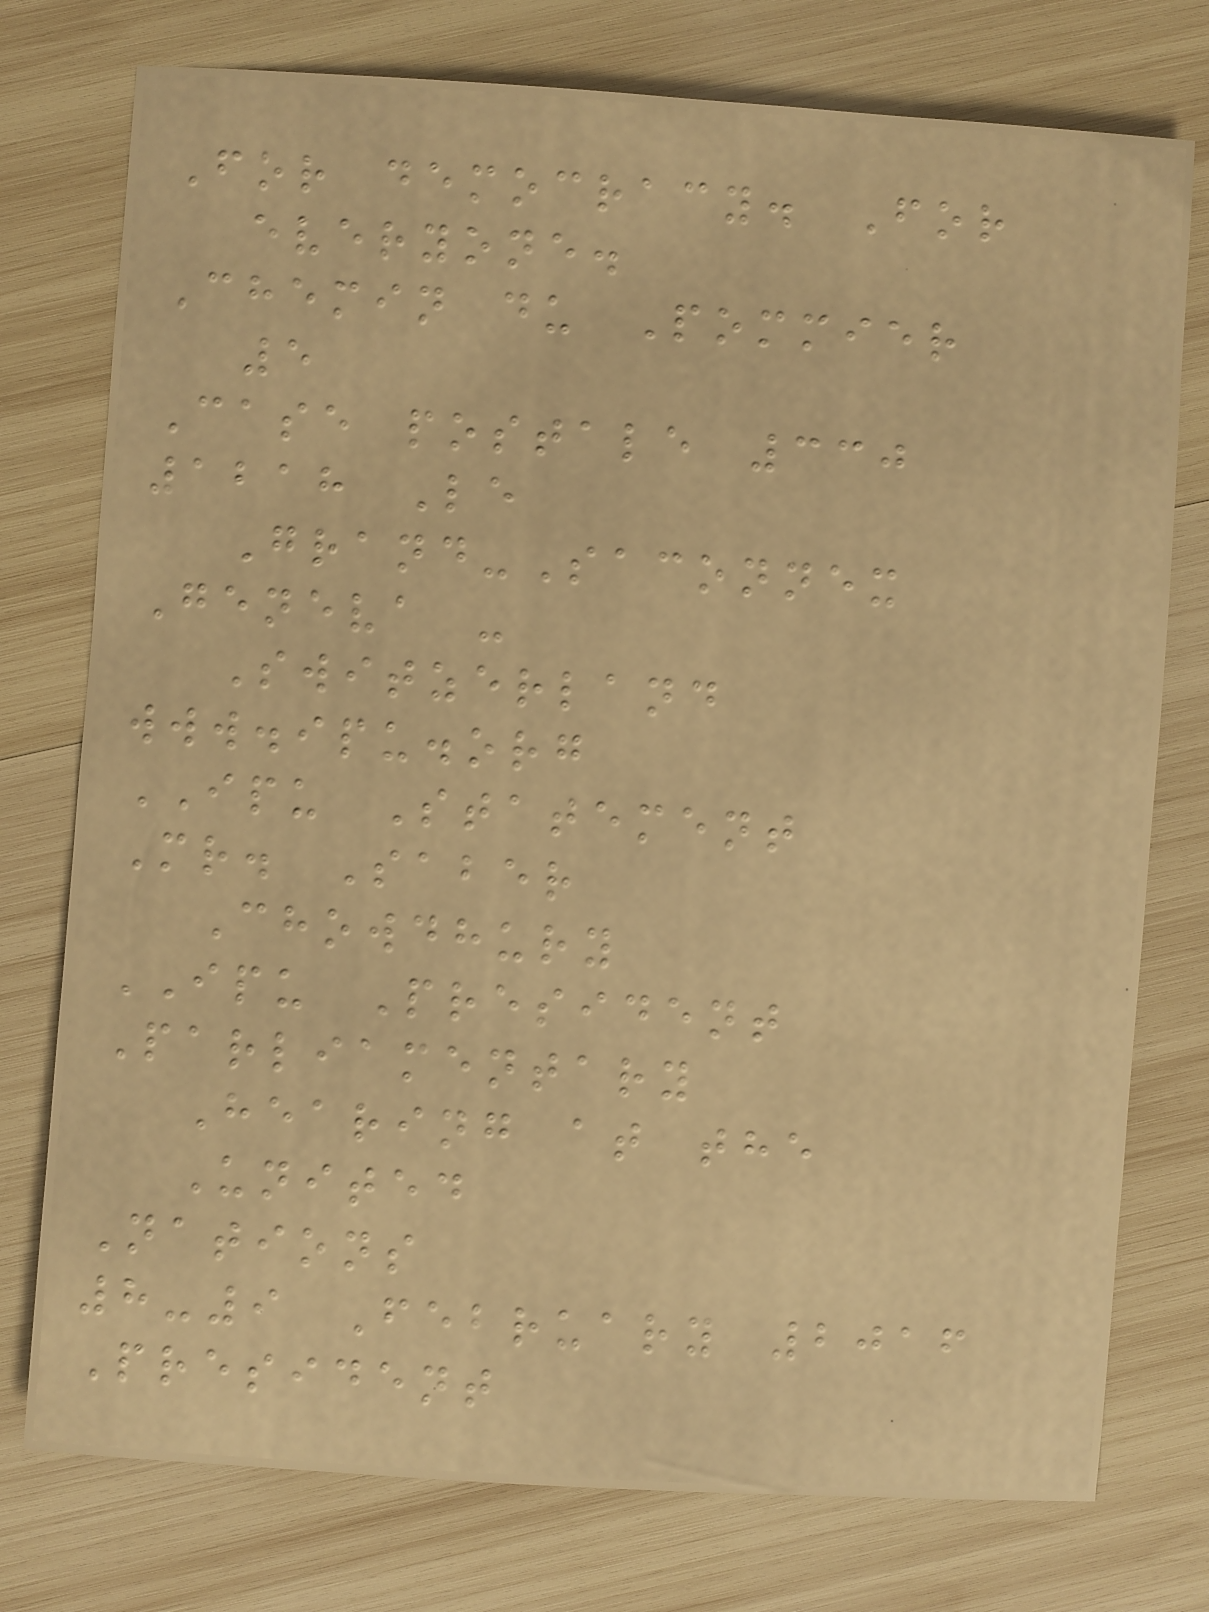For democracy. For
everyone.
Chemin du Pommier
5
Case postale 330
1218 Le
Grand-Saconnex
Geneva -
Switzerland
www.ipu.org
IPU Statement
Mr. Saber
Chowdhury
IPU President
Parliamentary
Hearing at the
United
Nations
8-9 February 2016
President
